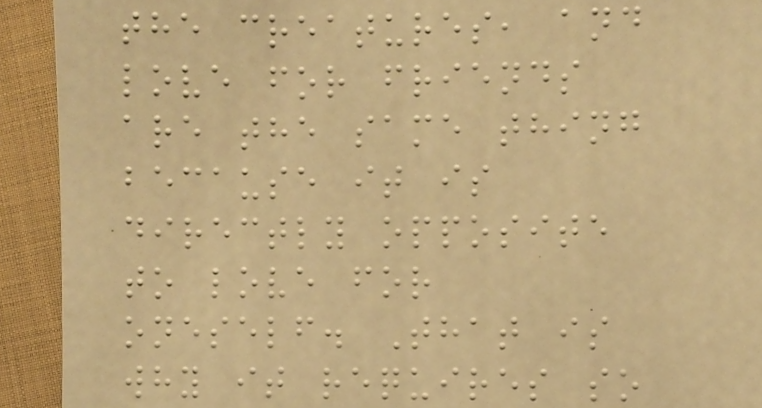the creatures, and
love for friends
are the same thing
because it is
directly opposite
to love for
oneself. That is
why it requires so
